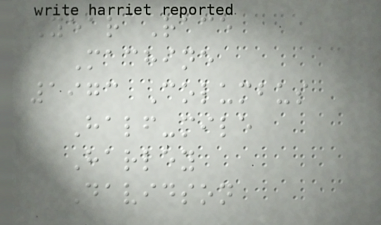Year Race
Machine
1973 Columbus
Half-mile
Harley
Davidson
